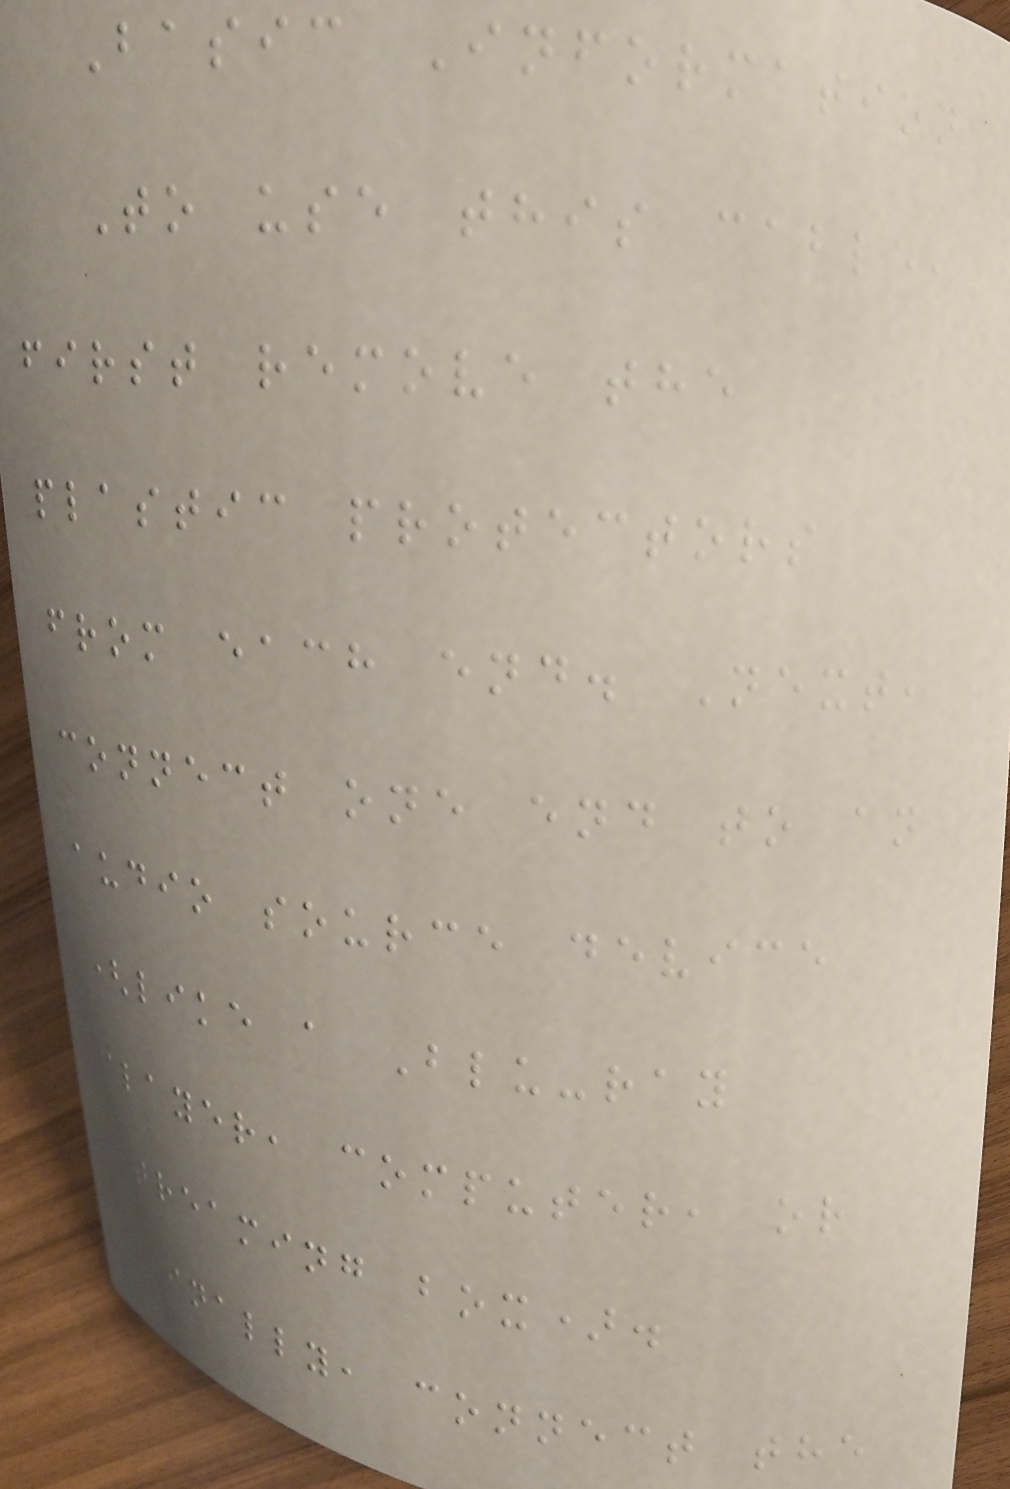Basic Information
To use this cable,
first remove the
plastic protectors
from each end. Next,
connect one end to an
audio source device
(like a Blu-ray
player, computer, or
streaming box).
Finally, connect the
